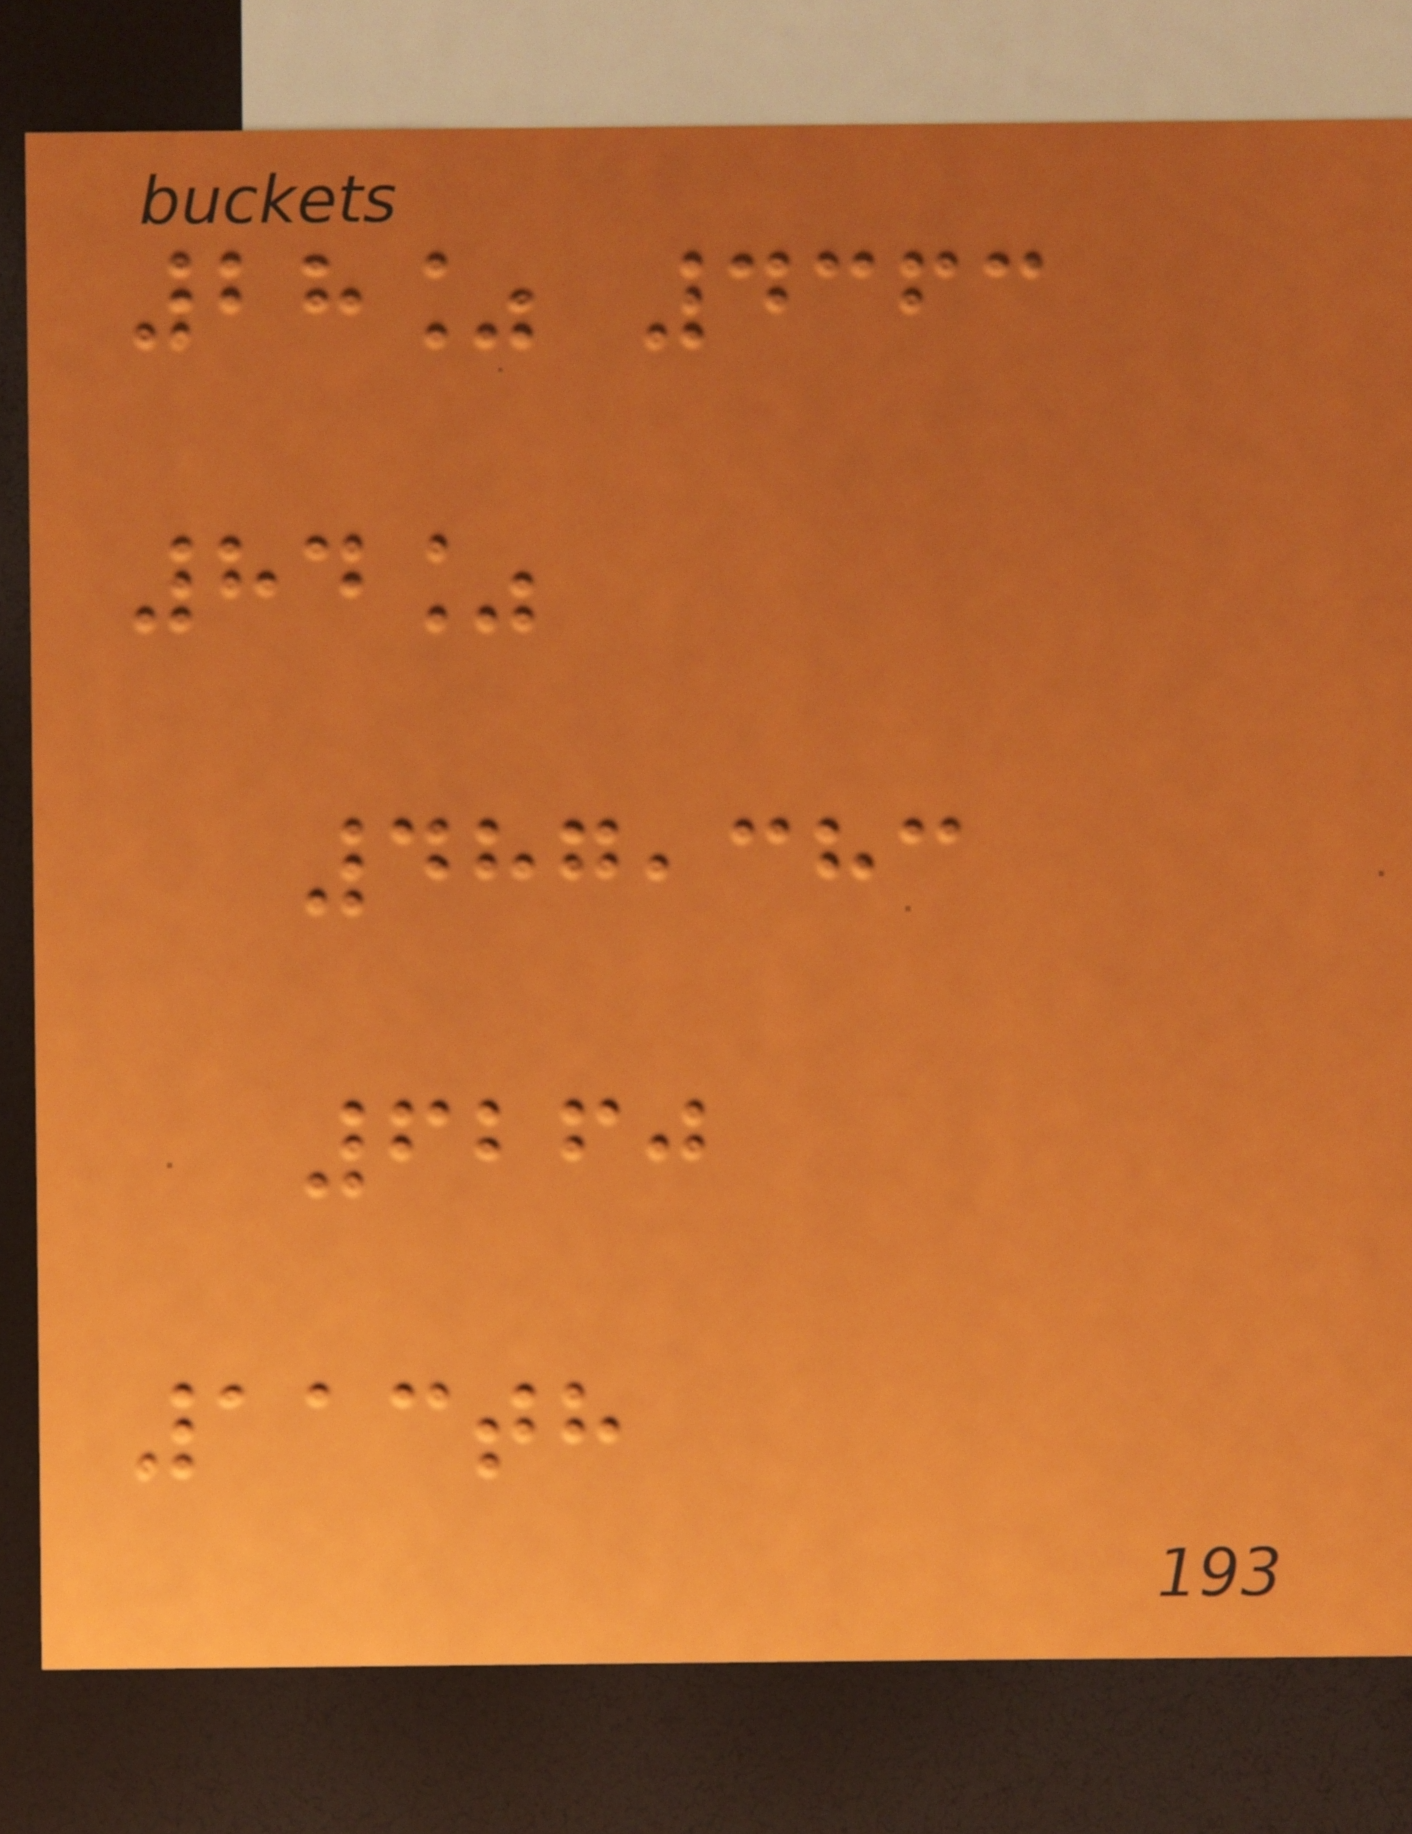28% 4363
84%
487,383
6260
113th
